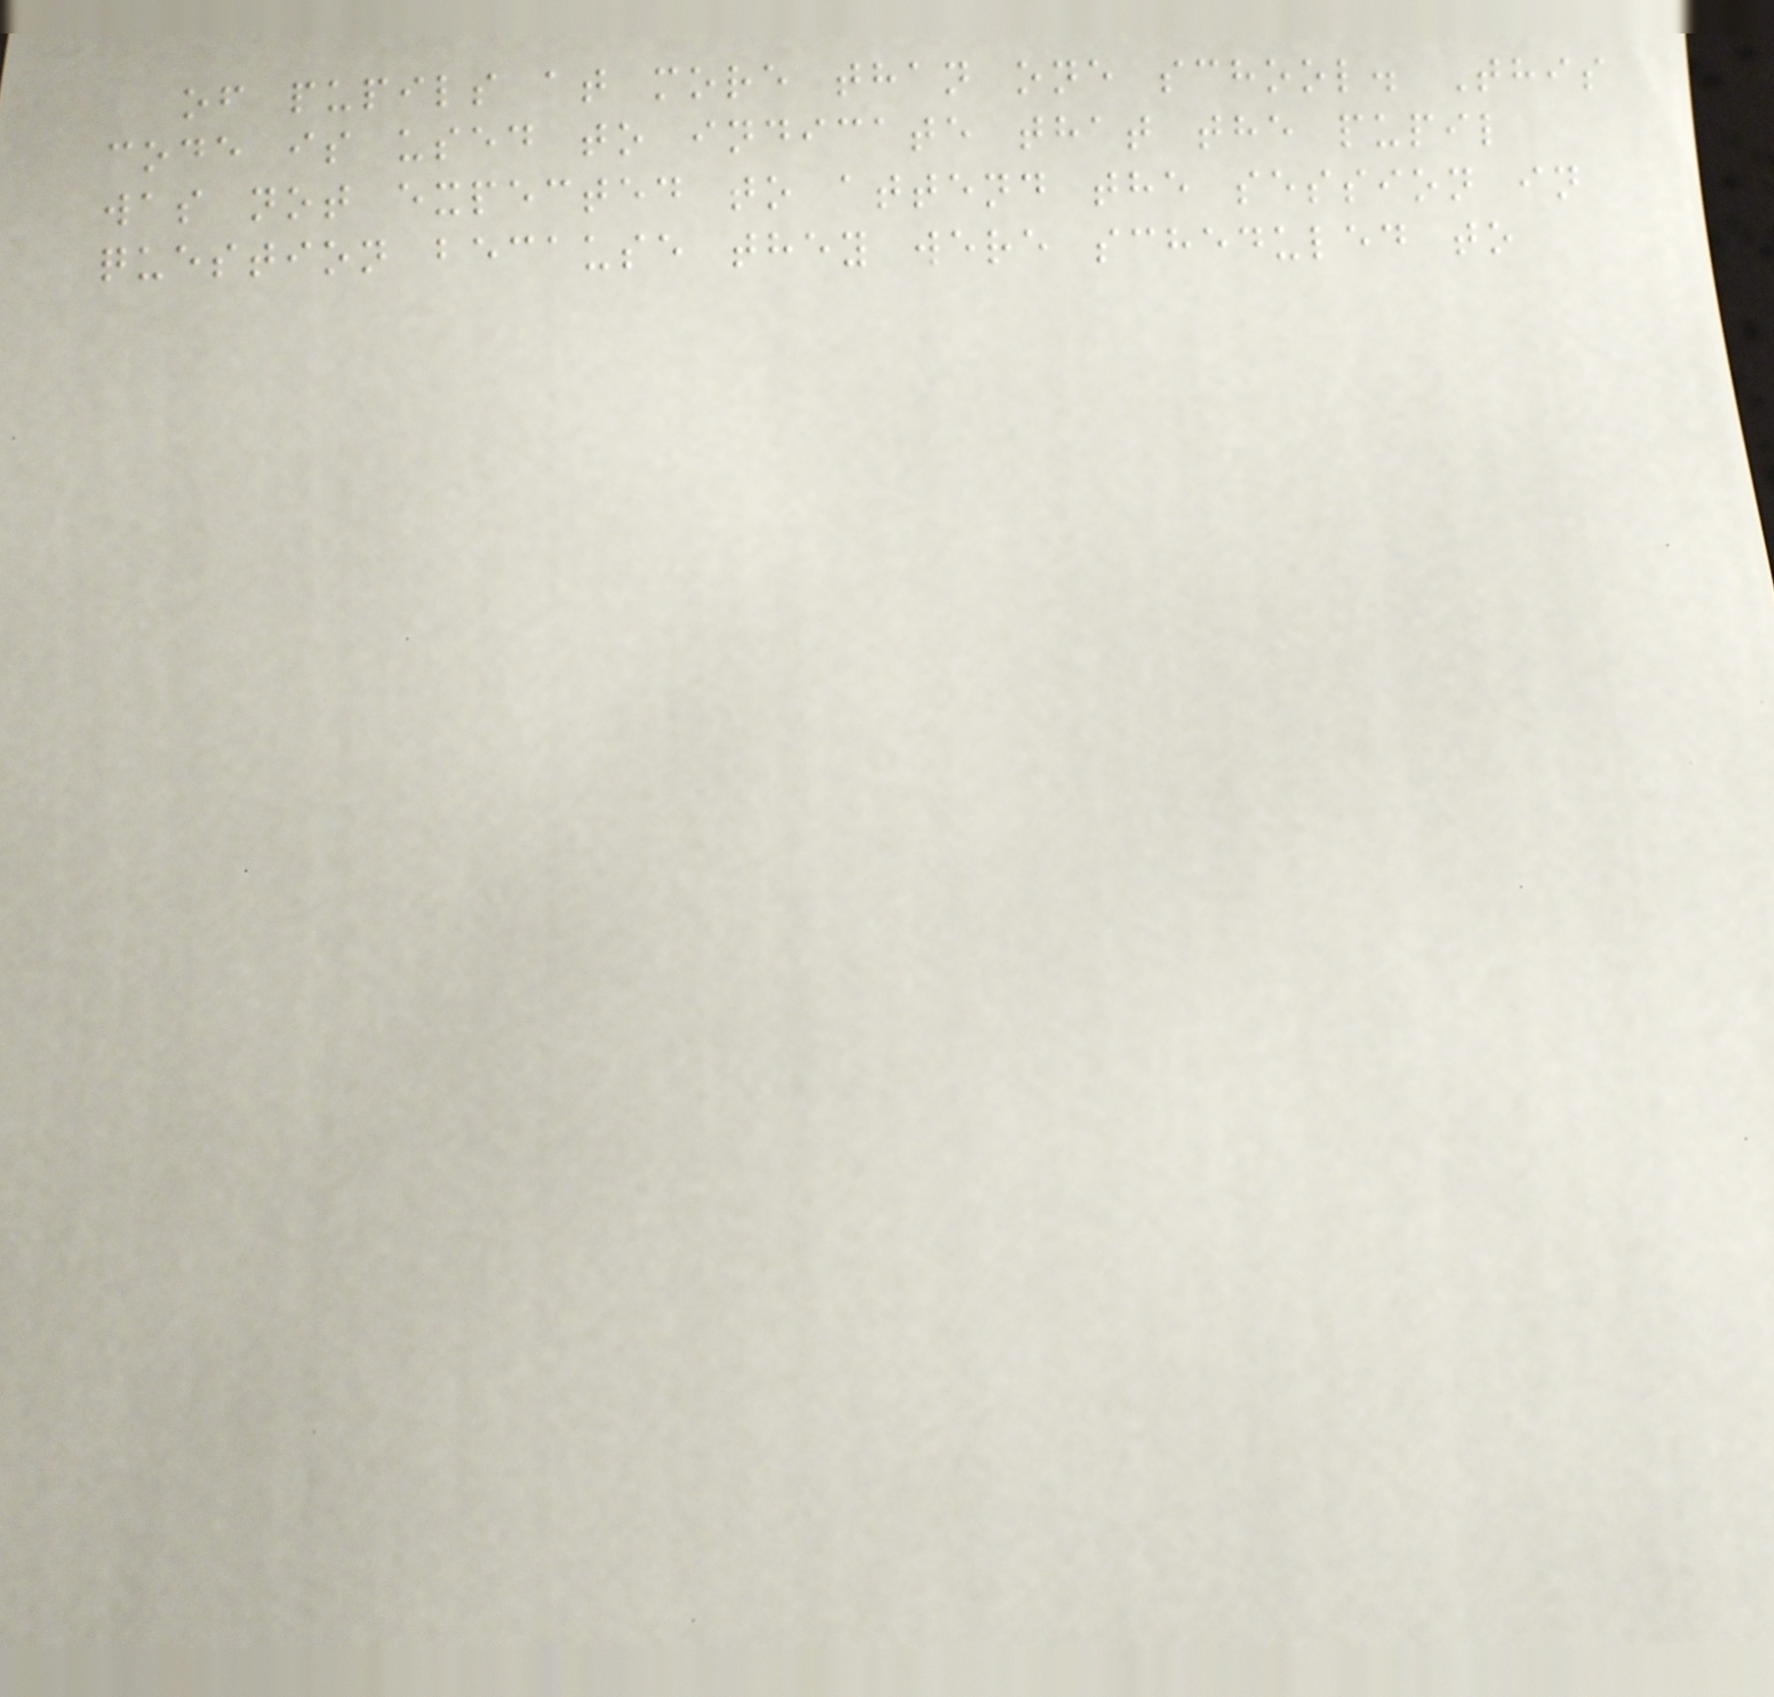of pupils at more than one school. This
code is used to indicate that the pupil
was not expected to attend the session in
question because they were scheduled to
